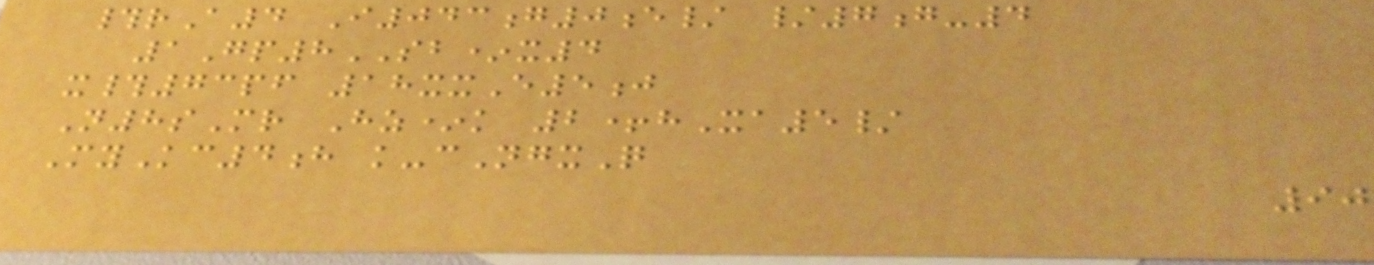#rA4 I043g0e/ /7g-4
1Gp8SB*x4
x#73pf 18xxE5j
N8sMr Hz*k 2+hXa5/
MyKc4h k-cNgxQ
90
